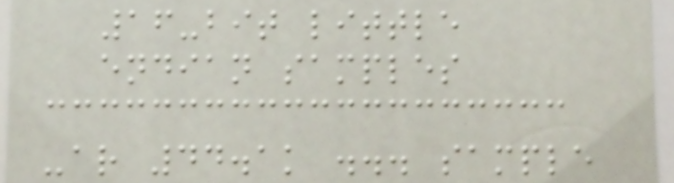16-bit little
endian samples
-ar 44.1k ... sample
